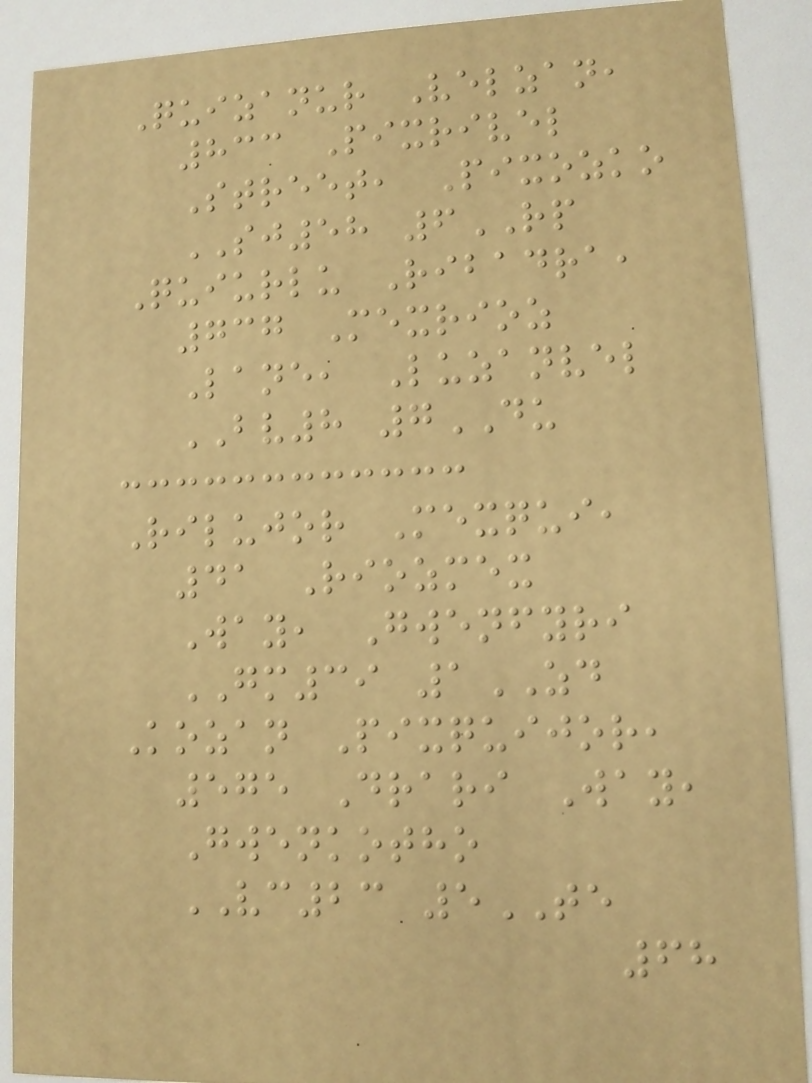Quizanur Velzan,
833 Pixrivel
Street, Pixozko
SJ58 6RP
Quiurlu Ribadra,
737 Mexrioz
Lane, Luzanvel
BV8 7DU
Rilujor Mexqui,
41 Riozmex
Way, Gwenfyri
GM39 1ZD
Kozan Pixquijor,
575 Drari Way,
Gwenkotho
VC23 5TE
68
